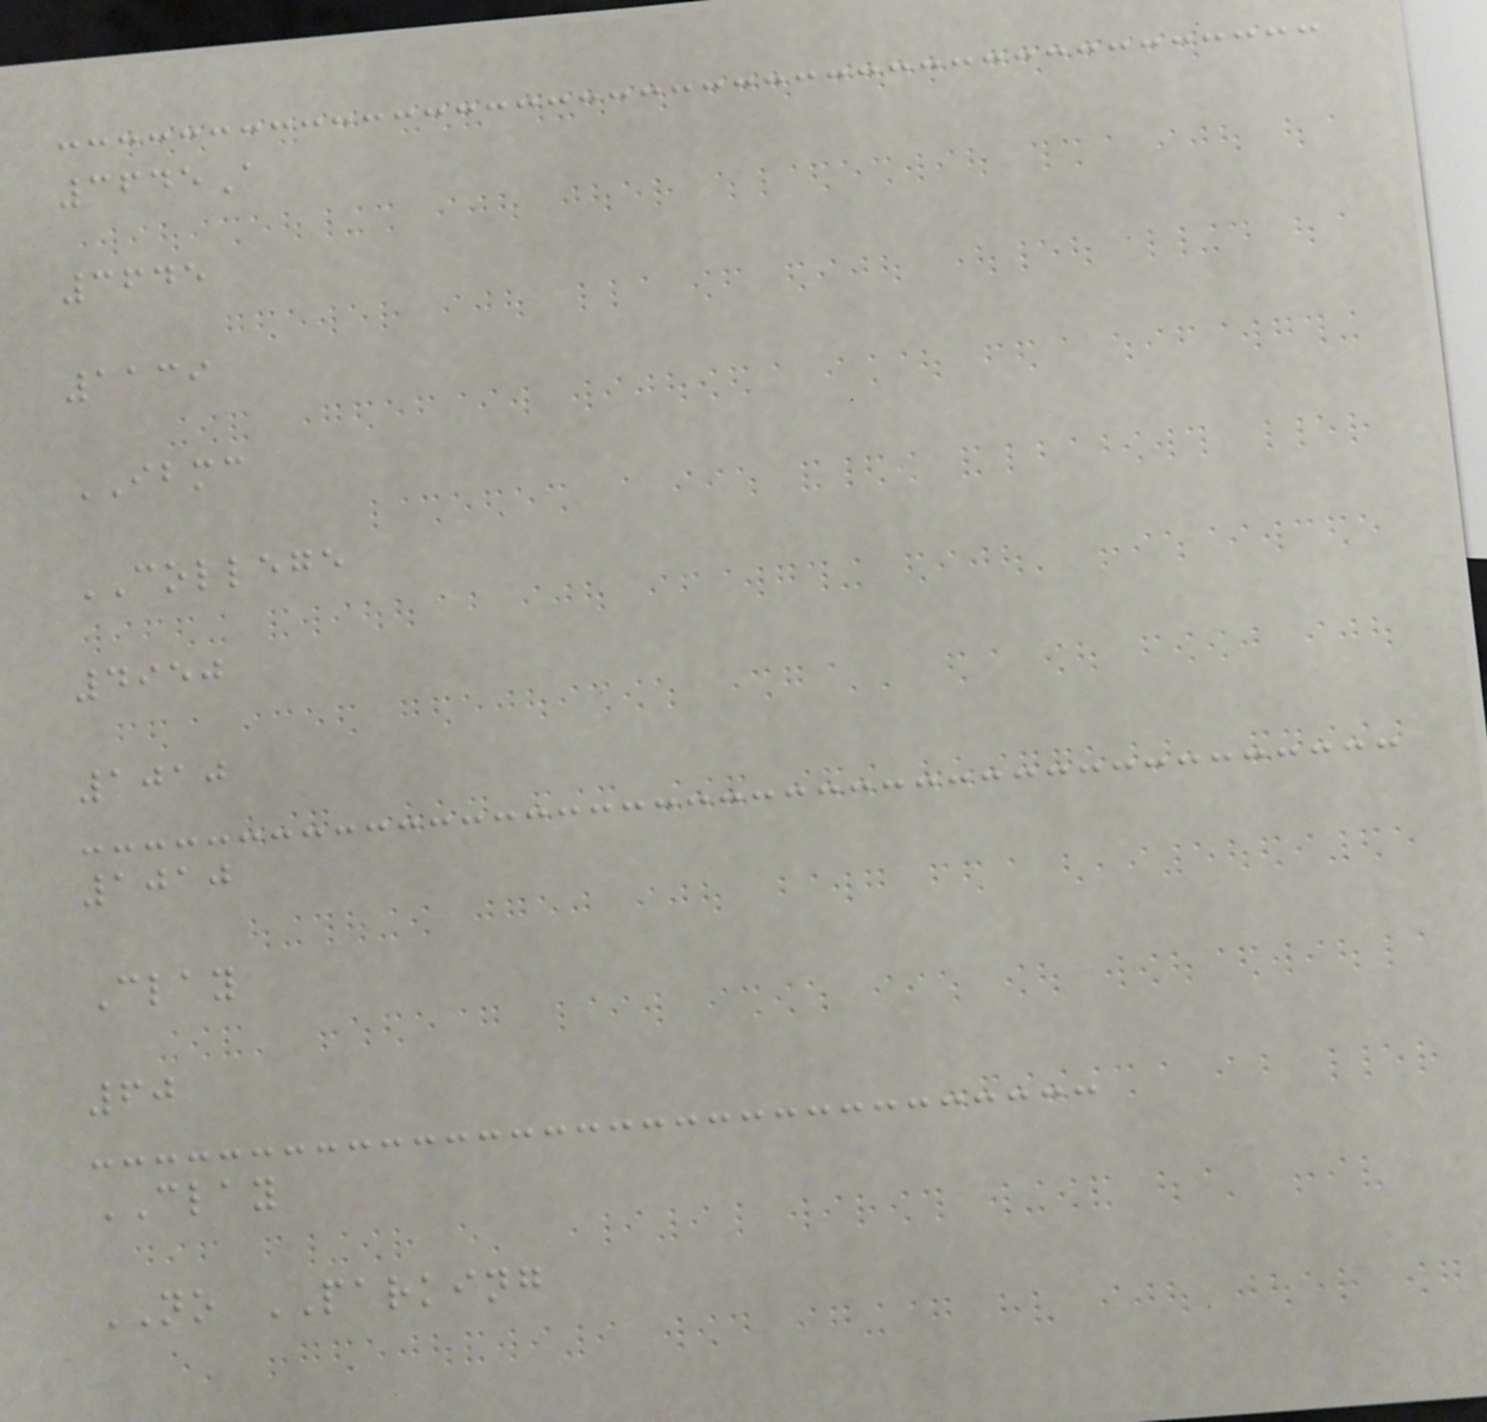3645A
3645
1139
IBMC
COLLEGE
4950
1010
1010
Clay
60
CLAY
NO PARKING
